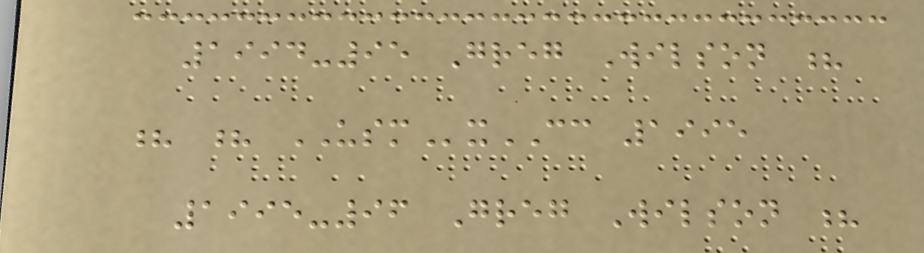1994-95 Greg Wilson ?
? ? USMxCC 1995
1995-96 Greg Wilson ?
